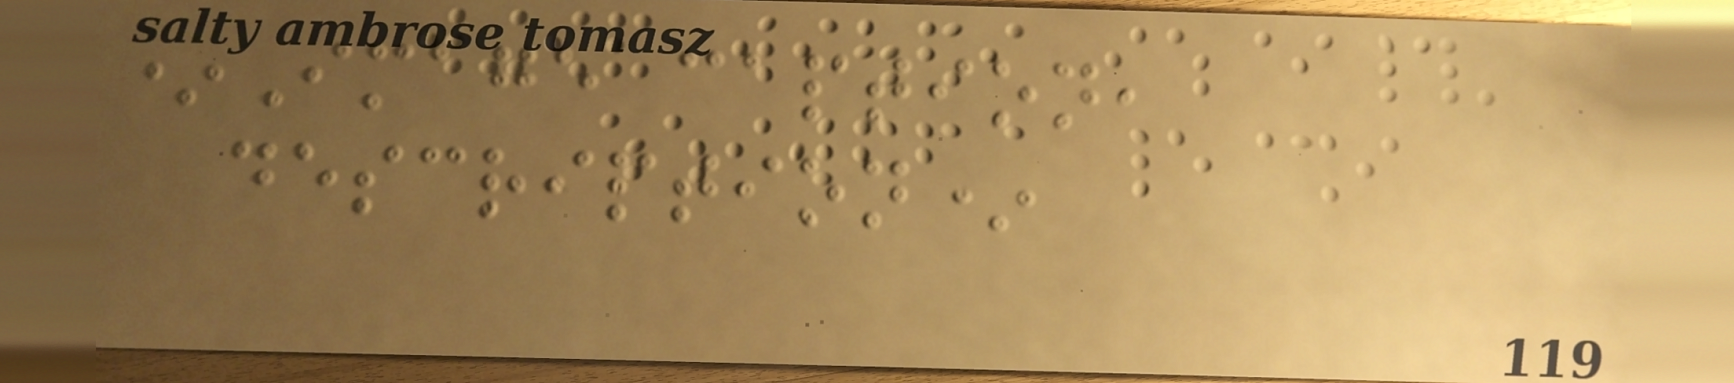*Image caption,
description*
